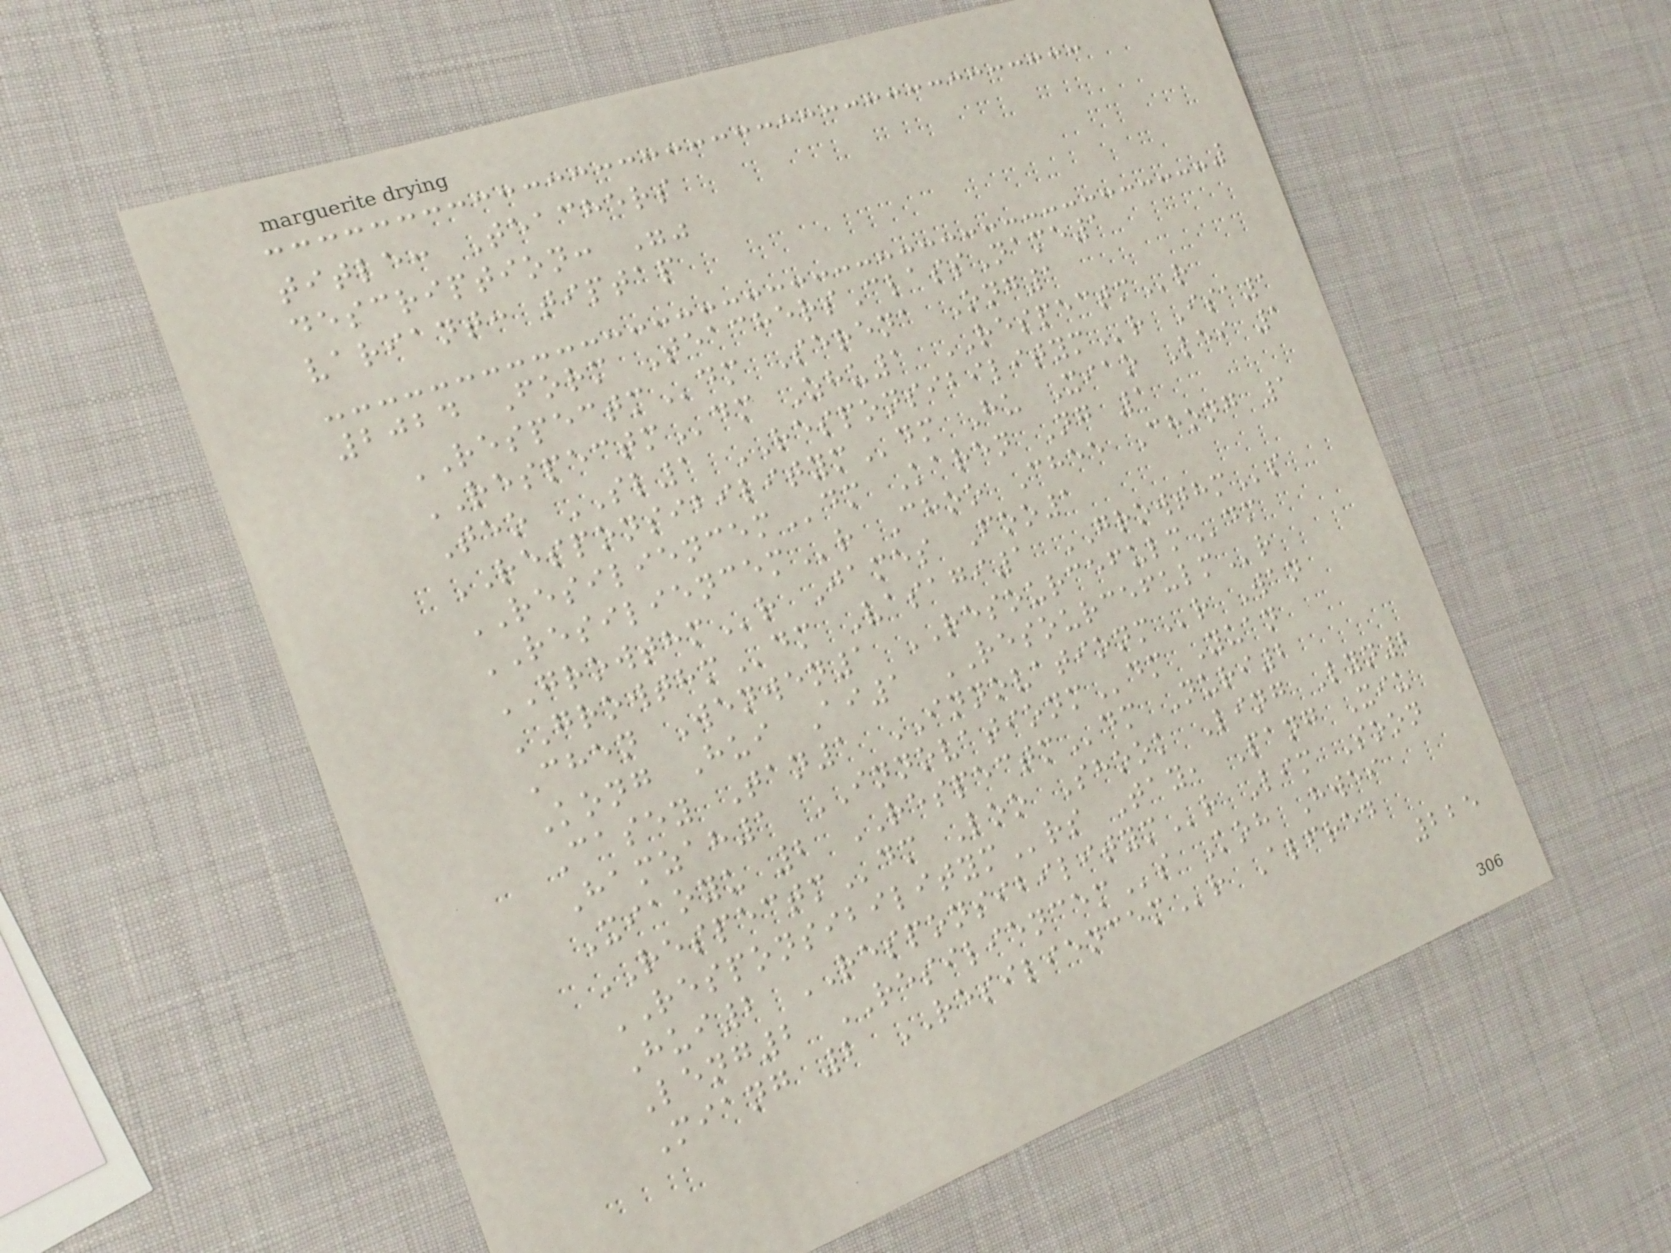title: Teachers
description: ""
variant: tiptap
2024 Form TeachersClassName1
RESPECTMdm Serena Ong1
RESPECTMdm Zhu1 RESPECTMr
Teo SL1 RESPONSIBILITYMr Isa1
RESPONSIBILITYMdm Hu Xiao Lei 1
RESILIENCEMdm Karen Ng 1
RESILIENCEMr Choo Chee Chong 1
GROWTHMr James Foo1
GROWTHMdm Vasagi1 GROWTHMs
Chen Wenwen1 RESOURCEFULMdm
Kong Hui Ai1 RESOURCEFULMr
Casey Tan1 INNOVATIONMr Wan
Hamzah1 INNOVATIONMdm Yuan
Xiaoyu 2 RESPECTMdm Nuri2
RESPECTMdm Loo Shook Ling Lyn2
RESPONSIBILITYMrs Tay, Pang Xiu
Hui2 RESPONSIBILITYMr Lim Soon
Leng2 RESILIENCEMs Koh Hwei
Miang 2 RESILIENCEMr Alfred
225
